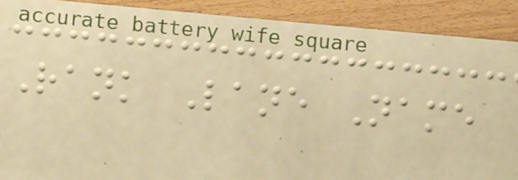Rank Lane Name
